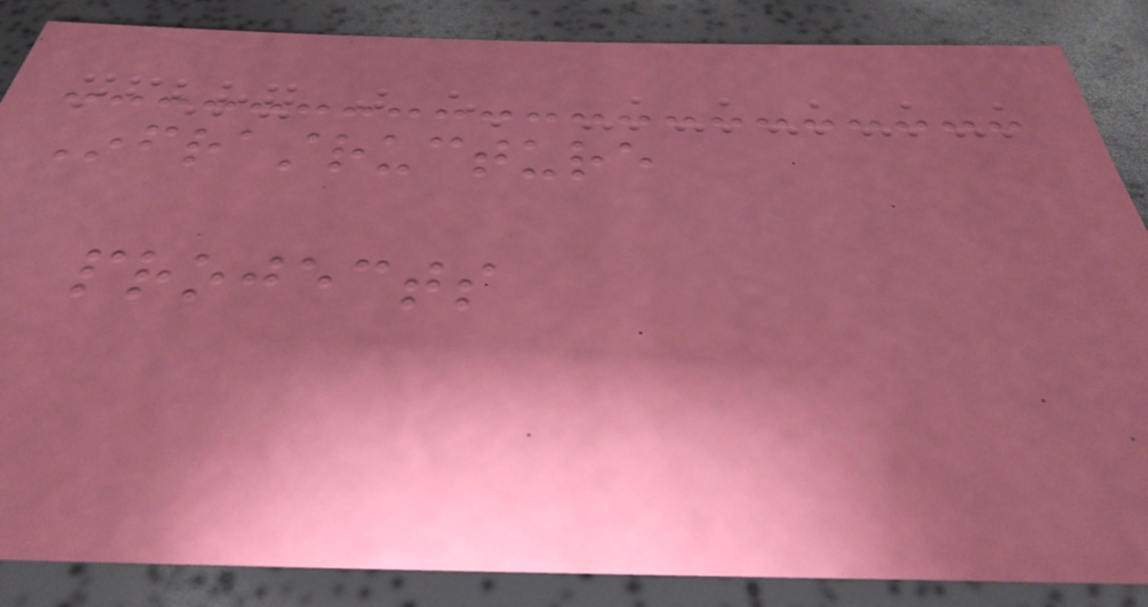Infrastructure
projects
